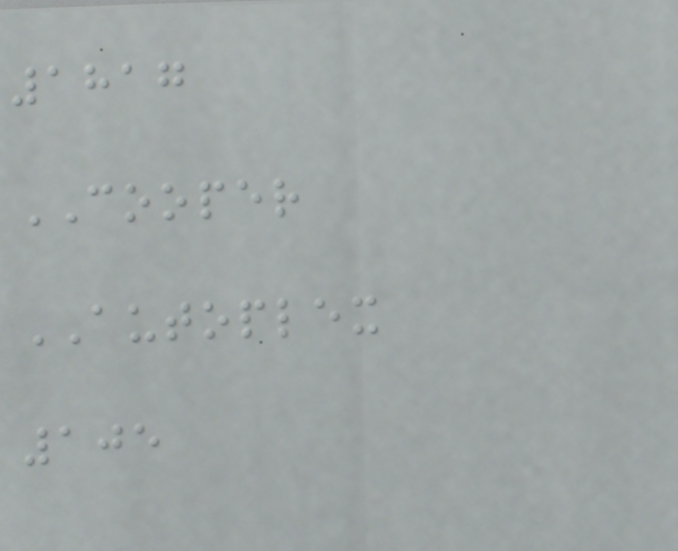1817
COOPER
AUTOPLEX
105
